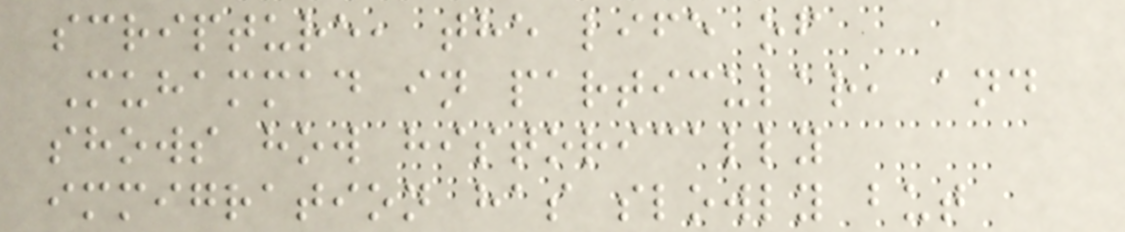scripture, the life of
Muhammad in particular, and
shows how historically
immigration has slowly but
